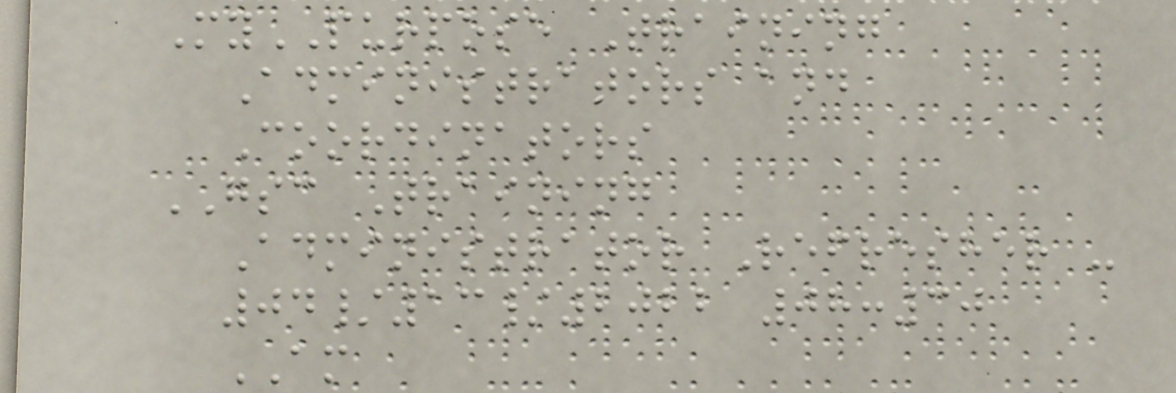MyPURPOSE Training
Administrators and
Coordinators
GSC Training
Administrator Refresher -
04/13/2022 08:30
AM
